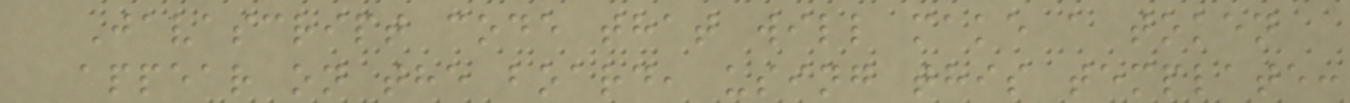Javascript code that will make a token
appear on the board, using this template:
